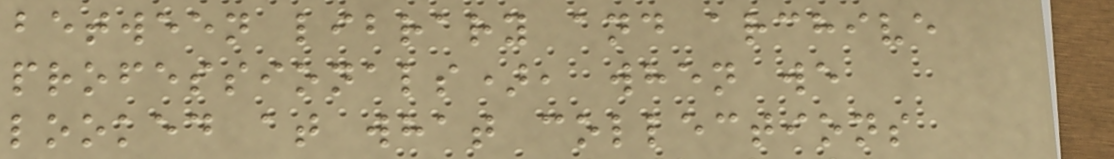between library and archive
professionals), when we
looked at what collections
